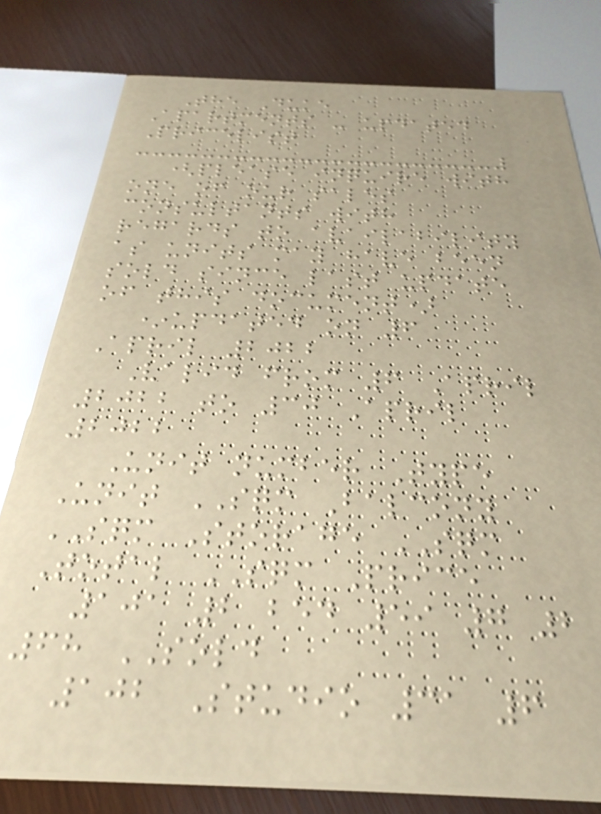The Duke
Apartments - updated
Pricelist
(please inquire with
one of our sales
consultants with
regards to availability
as units may have been
sold since last update
of this document)
*updated on 6
April 2022
Valid from 6 April
2022 to 30 April
2022
Unit number Type
Unit SQM Balcony
SQM Storage SQM
Total SQM Price
101 2 bed 59 7 2
68 SOLD
102 Studio 31 6
